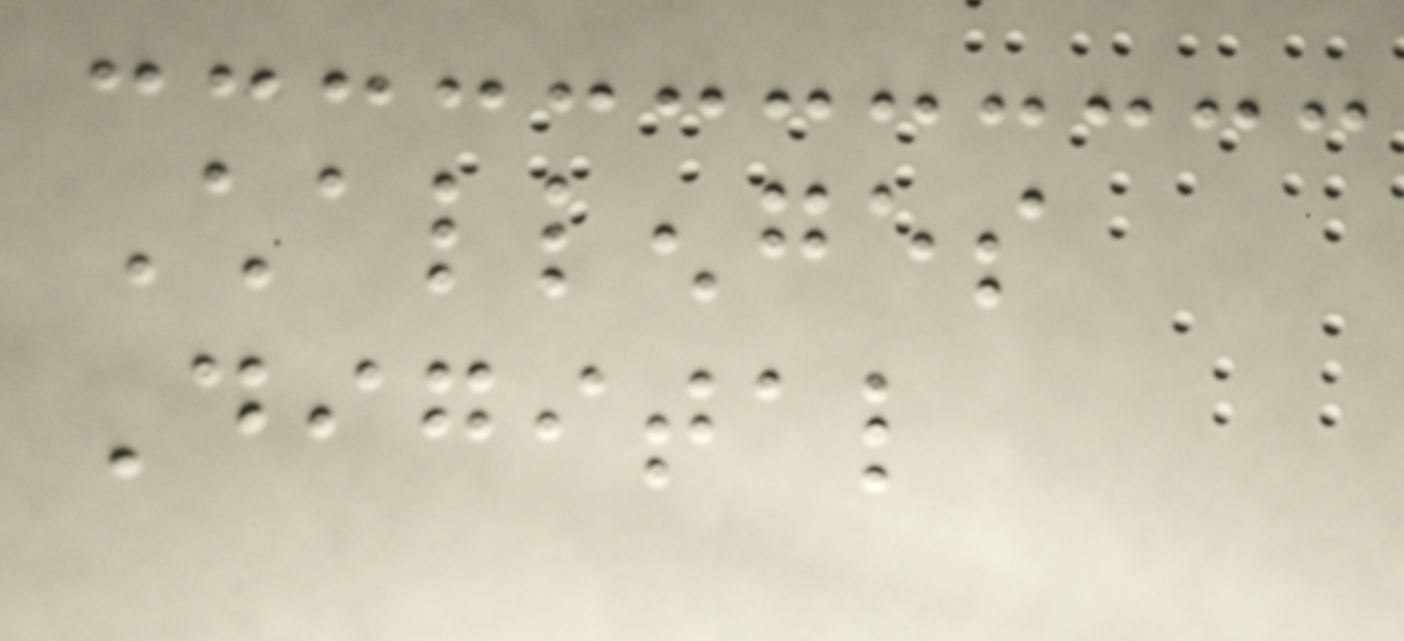Challenges
Digital
